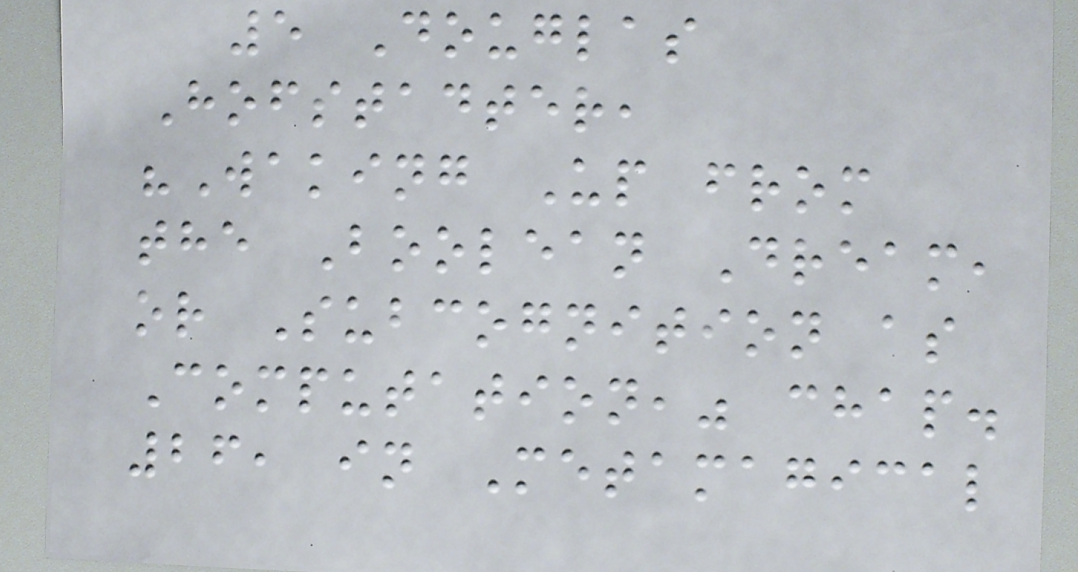5 Douglas
Hofstadter,
"Waking Up from
the Boolean Dream,
or Subcognition as
Computation," chap.
26, in Metamagical
